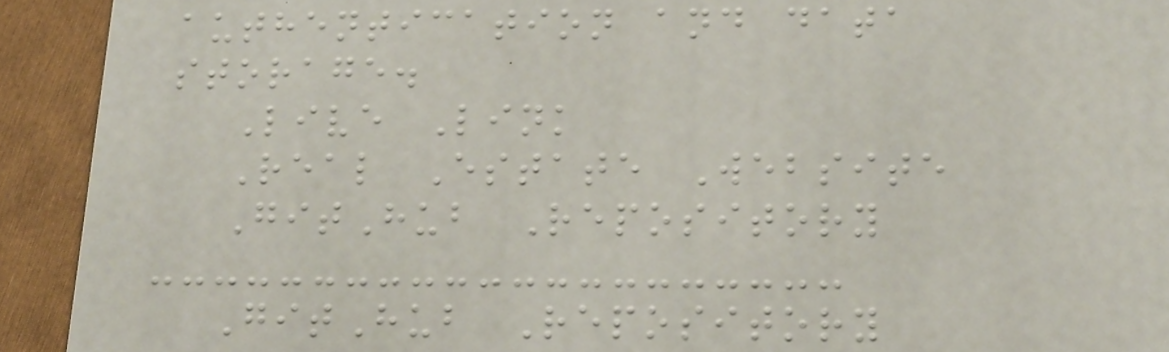authentication and data
storage.
Live Link
Real Estate Website
GitHub Repository
GitHub Repository
